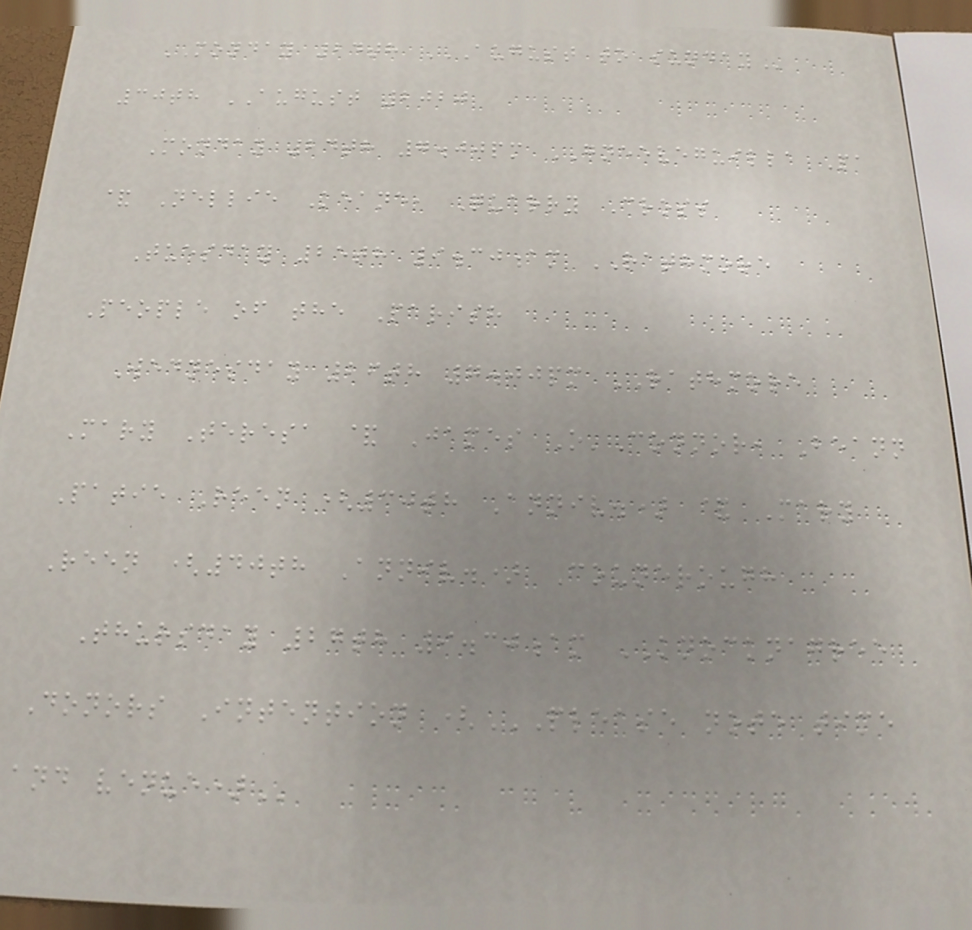MONDAY 24th AUGUST TO SUNDAY
30th AUGUST 2020
Monday 24th 7.00pm GNEEVEGUILLA Pa
& Nellie Keane, Quarry Cross
Tuesday 25th 9.30am RATHMORE
People of the Parish
Wednesday 26th 7.00pm RATHMORE
Mary Teresa & James O'Connor, Beann
Patie Reen (30th Anniv.) & Mary
Reen (40th Anniv.) Counerough
Thursday 27th 9.30am KNOCKNAGREE
Donors Intention (PLEASE NOTE TIME
AND VENUE)
